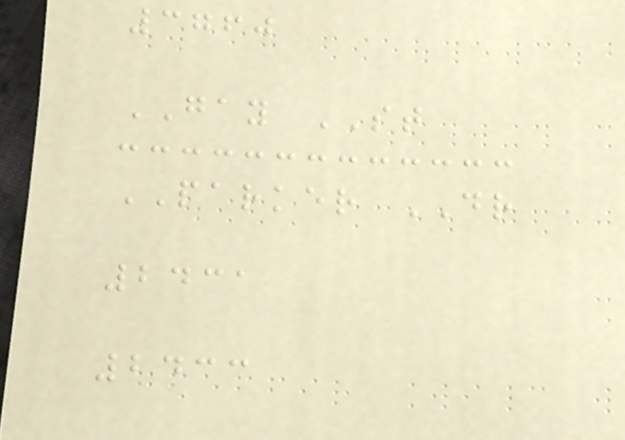3760
GAY ST
PARKER DR
2431
2433
